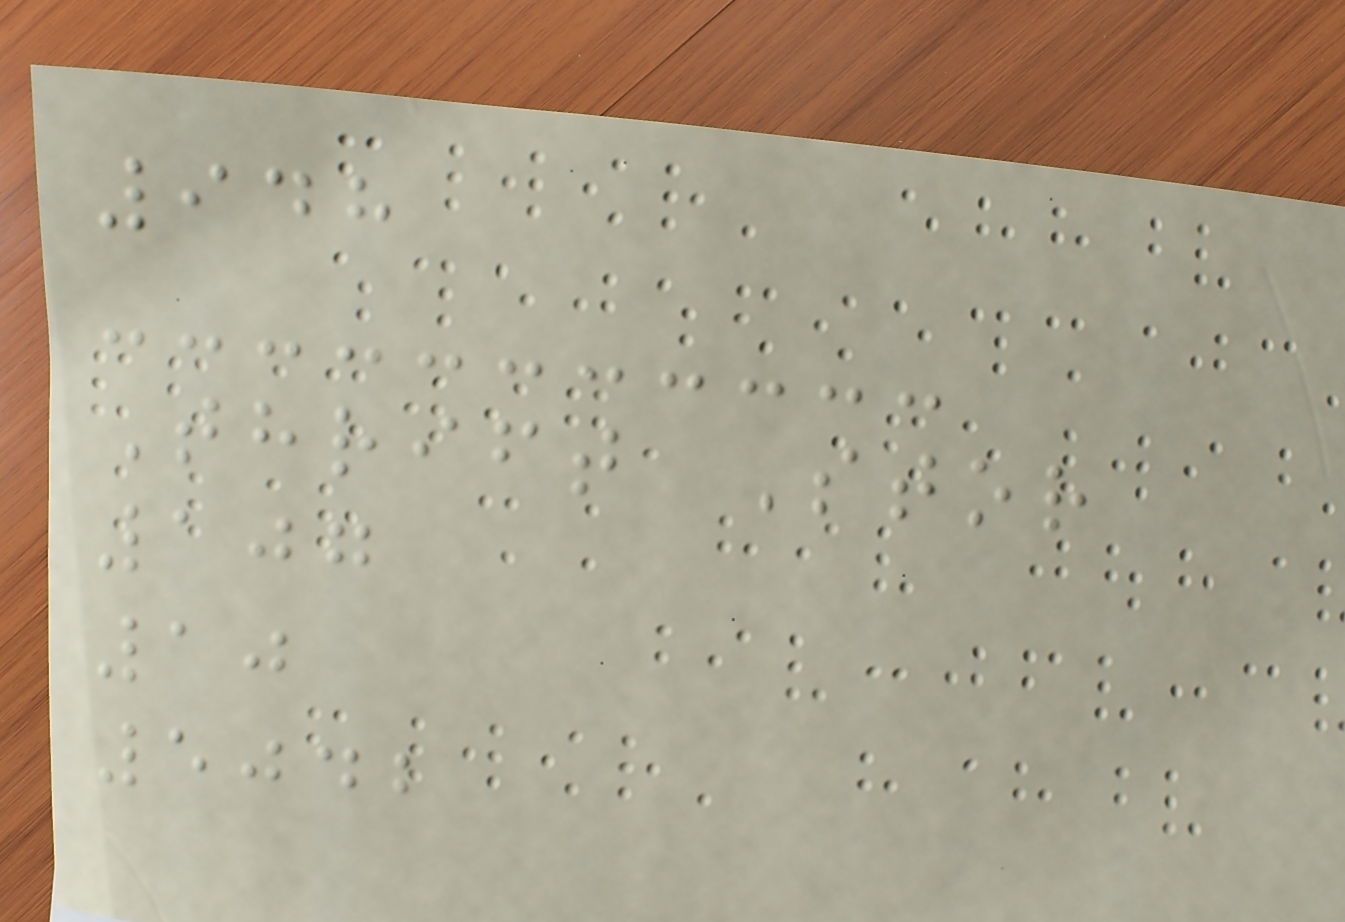948
Thrift Stor
107
10
5042
